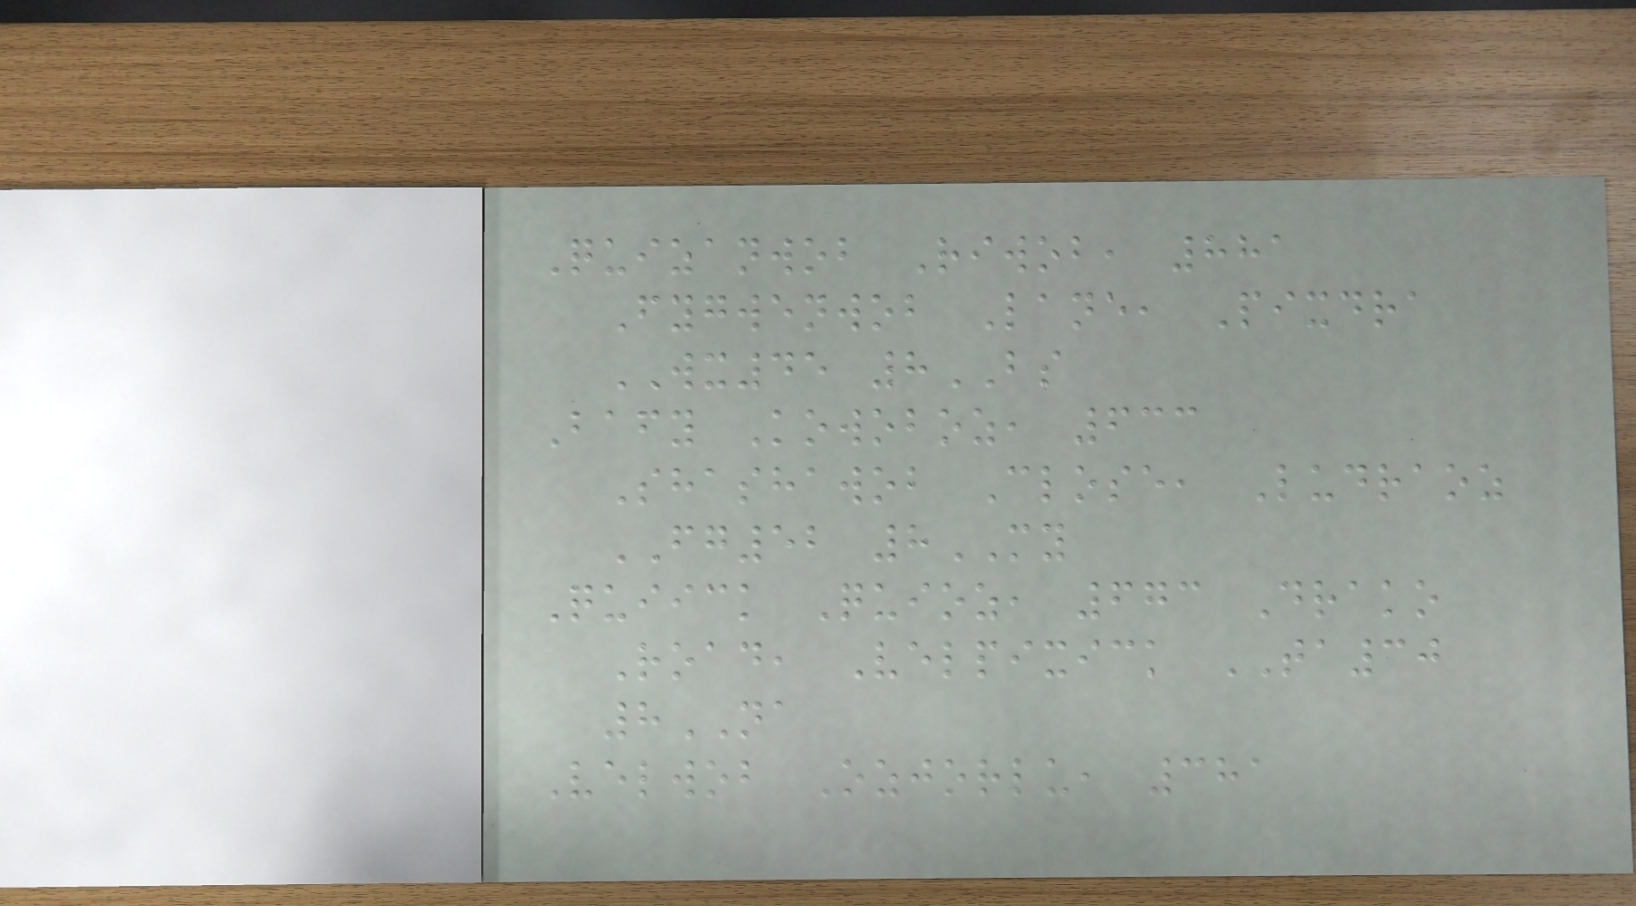Quizanwob Riwob, 881
Fygwenwob Lane, Pixdra
WX45 8BS
Bafy Kowoboz, 633
Shashawob Close, Ludraoz
FG52 8MY
Quiick Quioz, 673 Drako
Road, Velpixick TA30
8NA
Velwob Ozjorlu, 381
